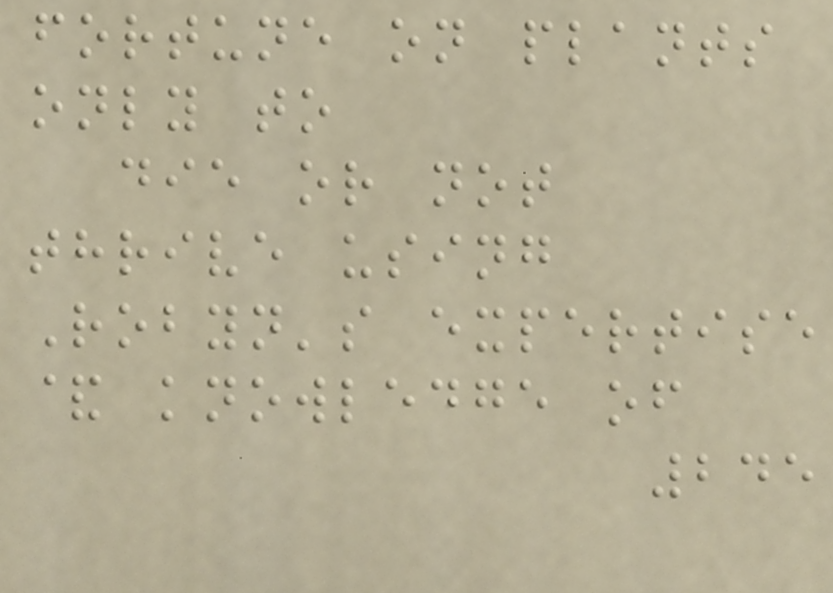fortune on plants
only to
die or not
thrive using
Robyn's expertise
& knowledge of
245
